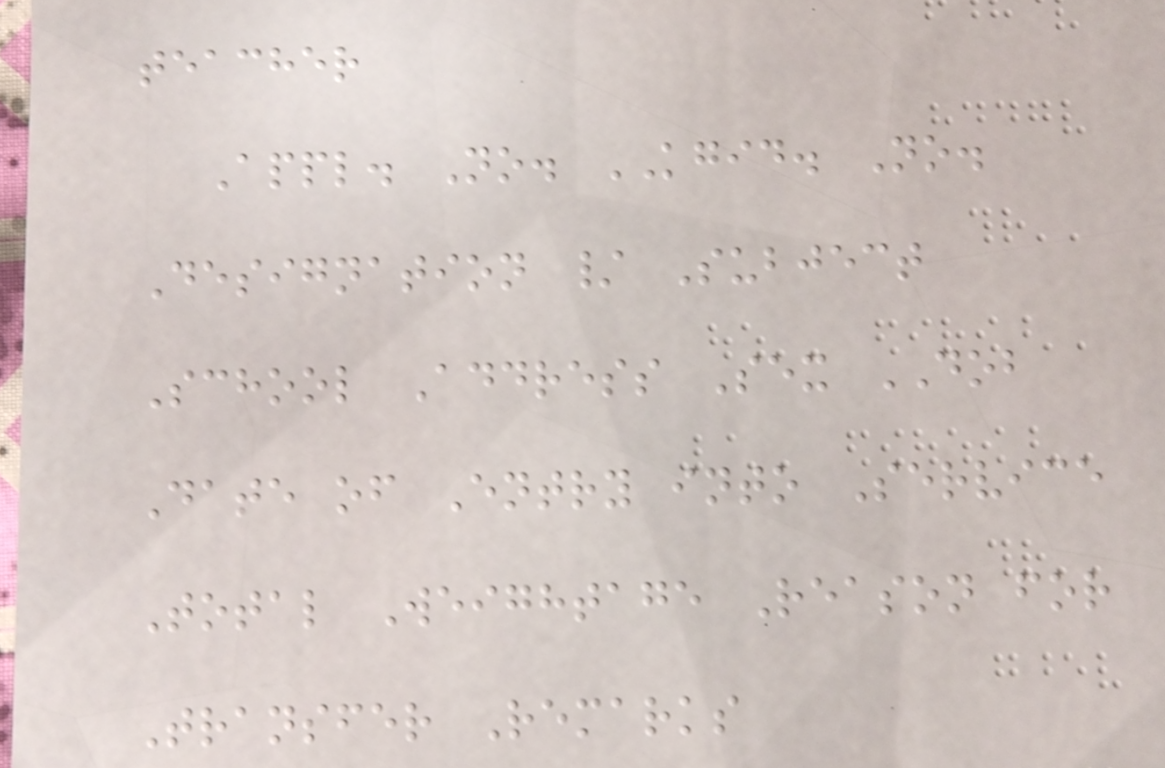teacher
Appl. No. KGID. No.
Designation / Subject
School Address Sex DOB
Date of Entry into Service
Total Weightage Reason for
Transfer Remarks
